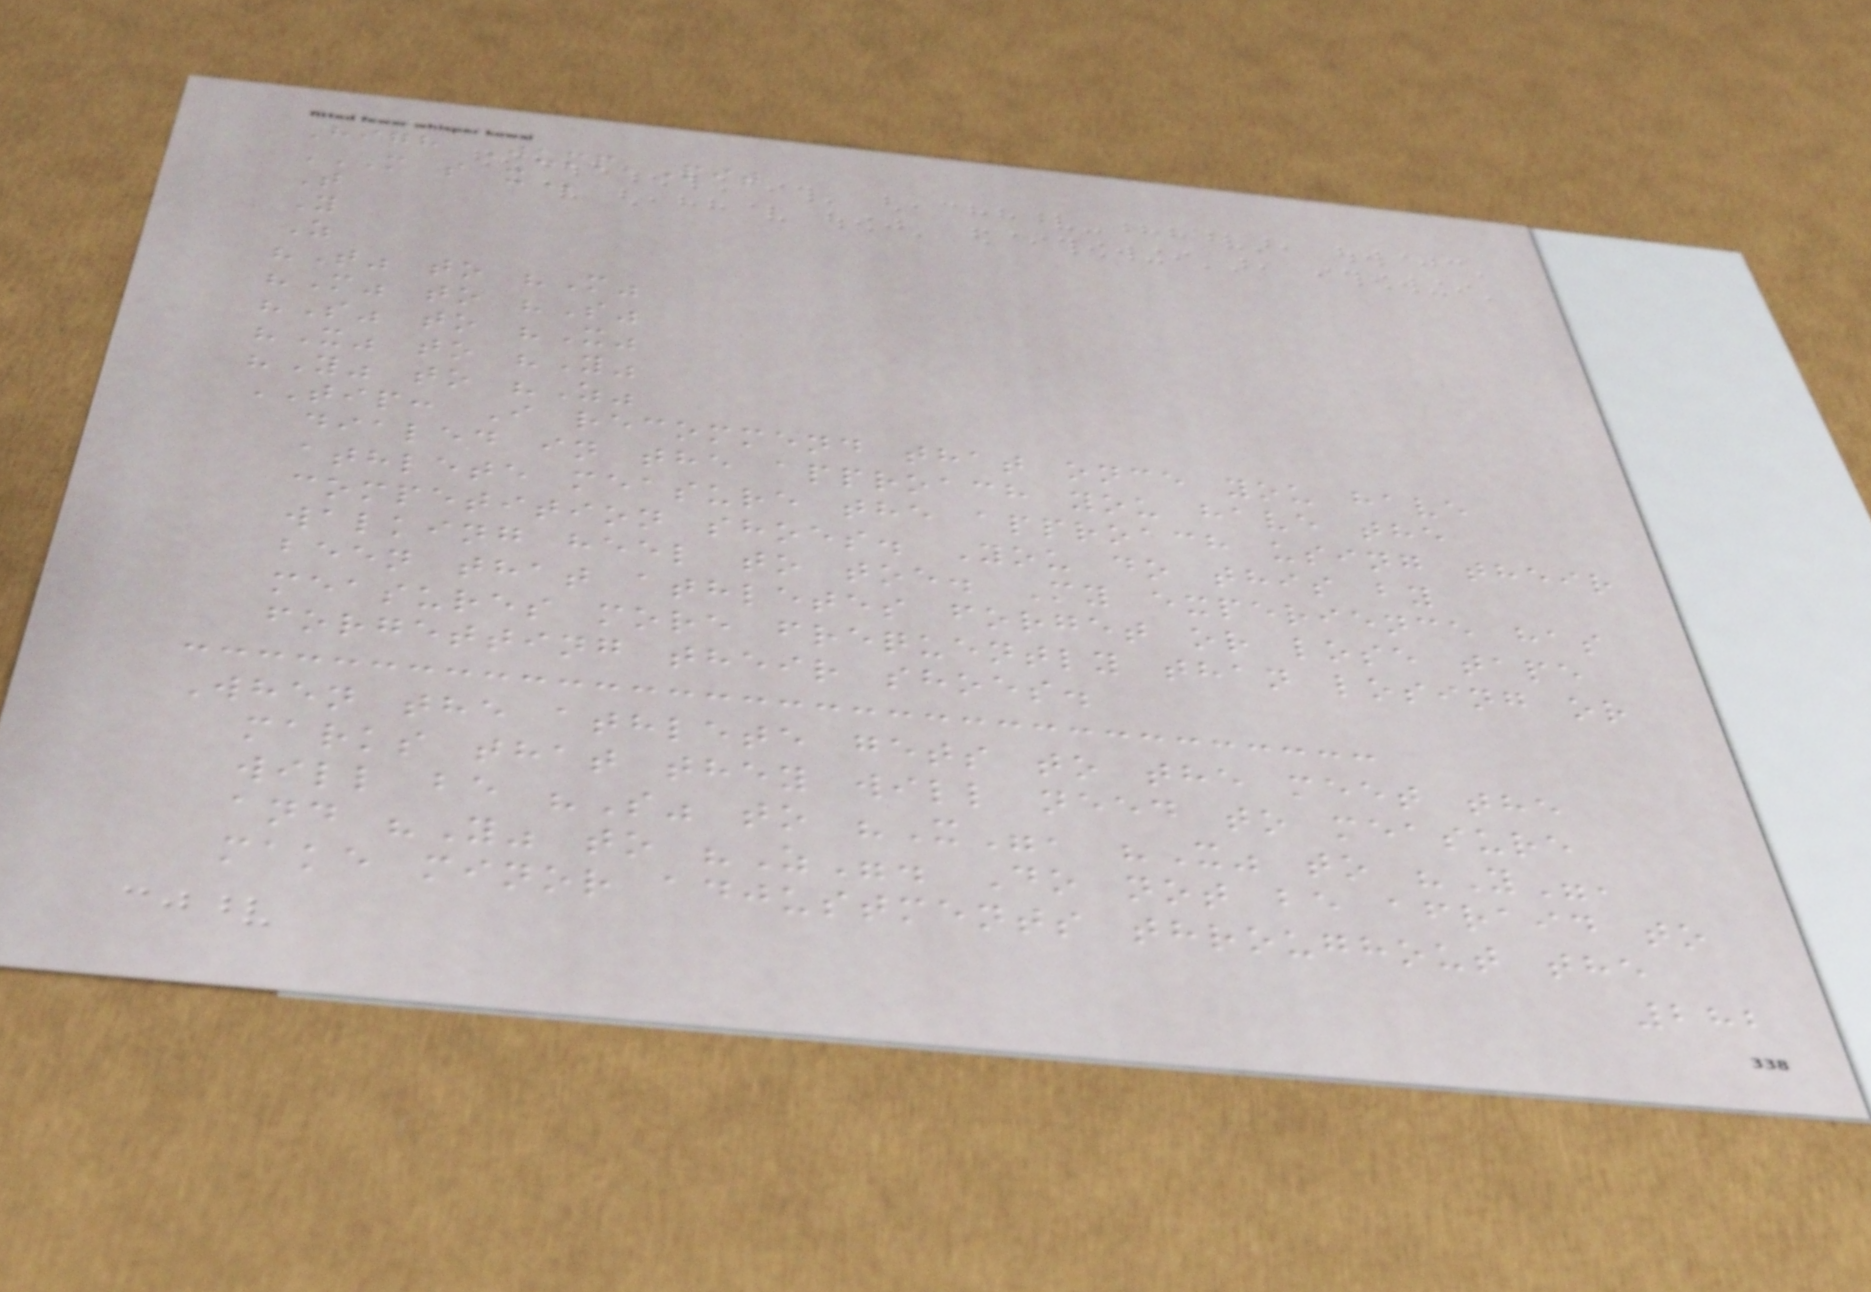High Jump Pit
M S X
T
Y
Z
"T" to "M"
"M" to "S"
"S" to "X"
"X" to "Y"
"Y" to "Z"
TIP: I recommend that once you have
dialed in the approach you have the
athlete measure the approach using their
competition shoes. You do this by
walking heel to toe. My experience has
been that athletes forget or lose tape
measures more frequently than losing or
forgetting their shoes.
When the athlete gets to the meet the
marks that they will need to measure
will be "S" to "X", "X" to "Y",
and "Y" to "Z". Do not be afraid to
make minor adjustments throughout the
282
